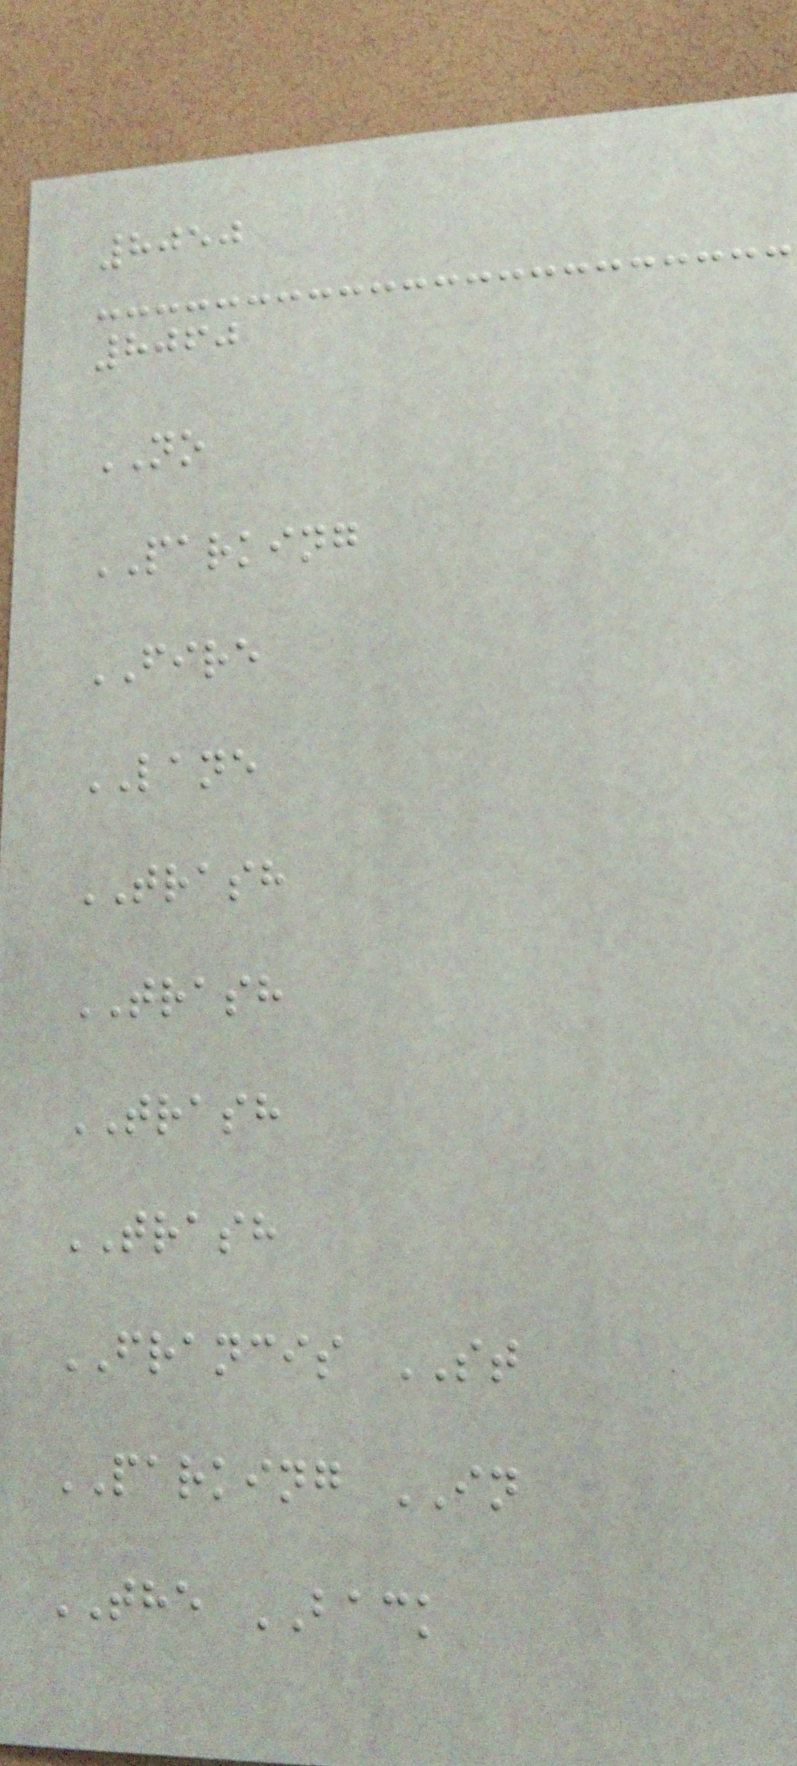8050
8060
NO
PARKING
FIRE
LANE
TRASH
TRASH
TRASH
TRASH
FRANCIS ST
PARKING IN
THE BACK
